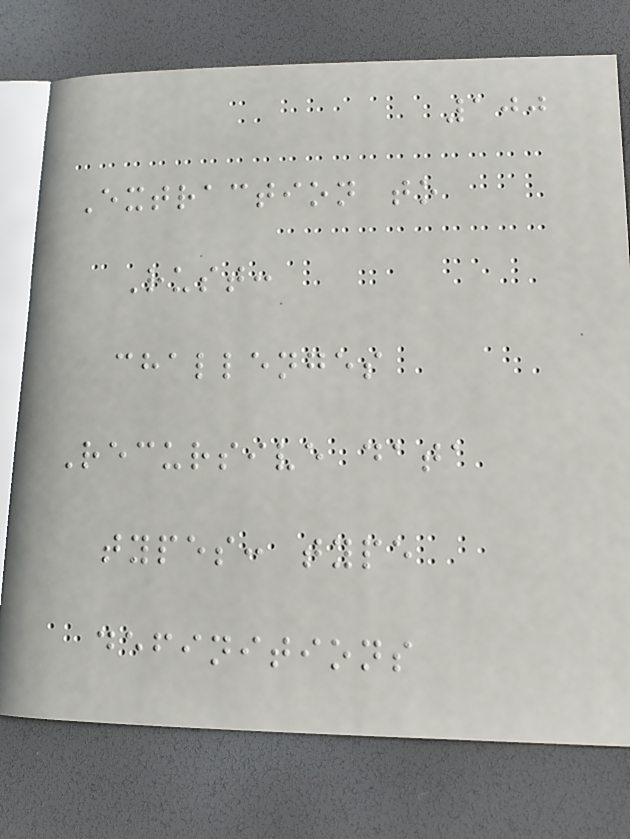100
Extraction to
Rust:
challenges
Recursive data
types: type
definitions
